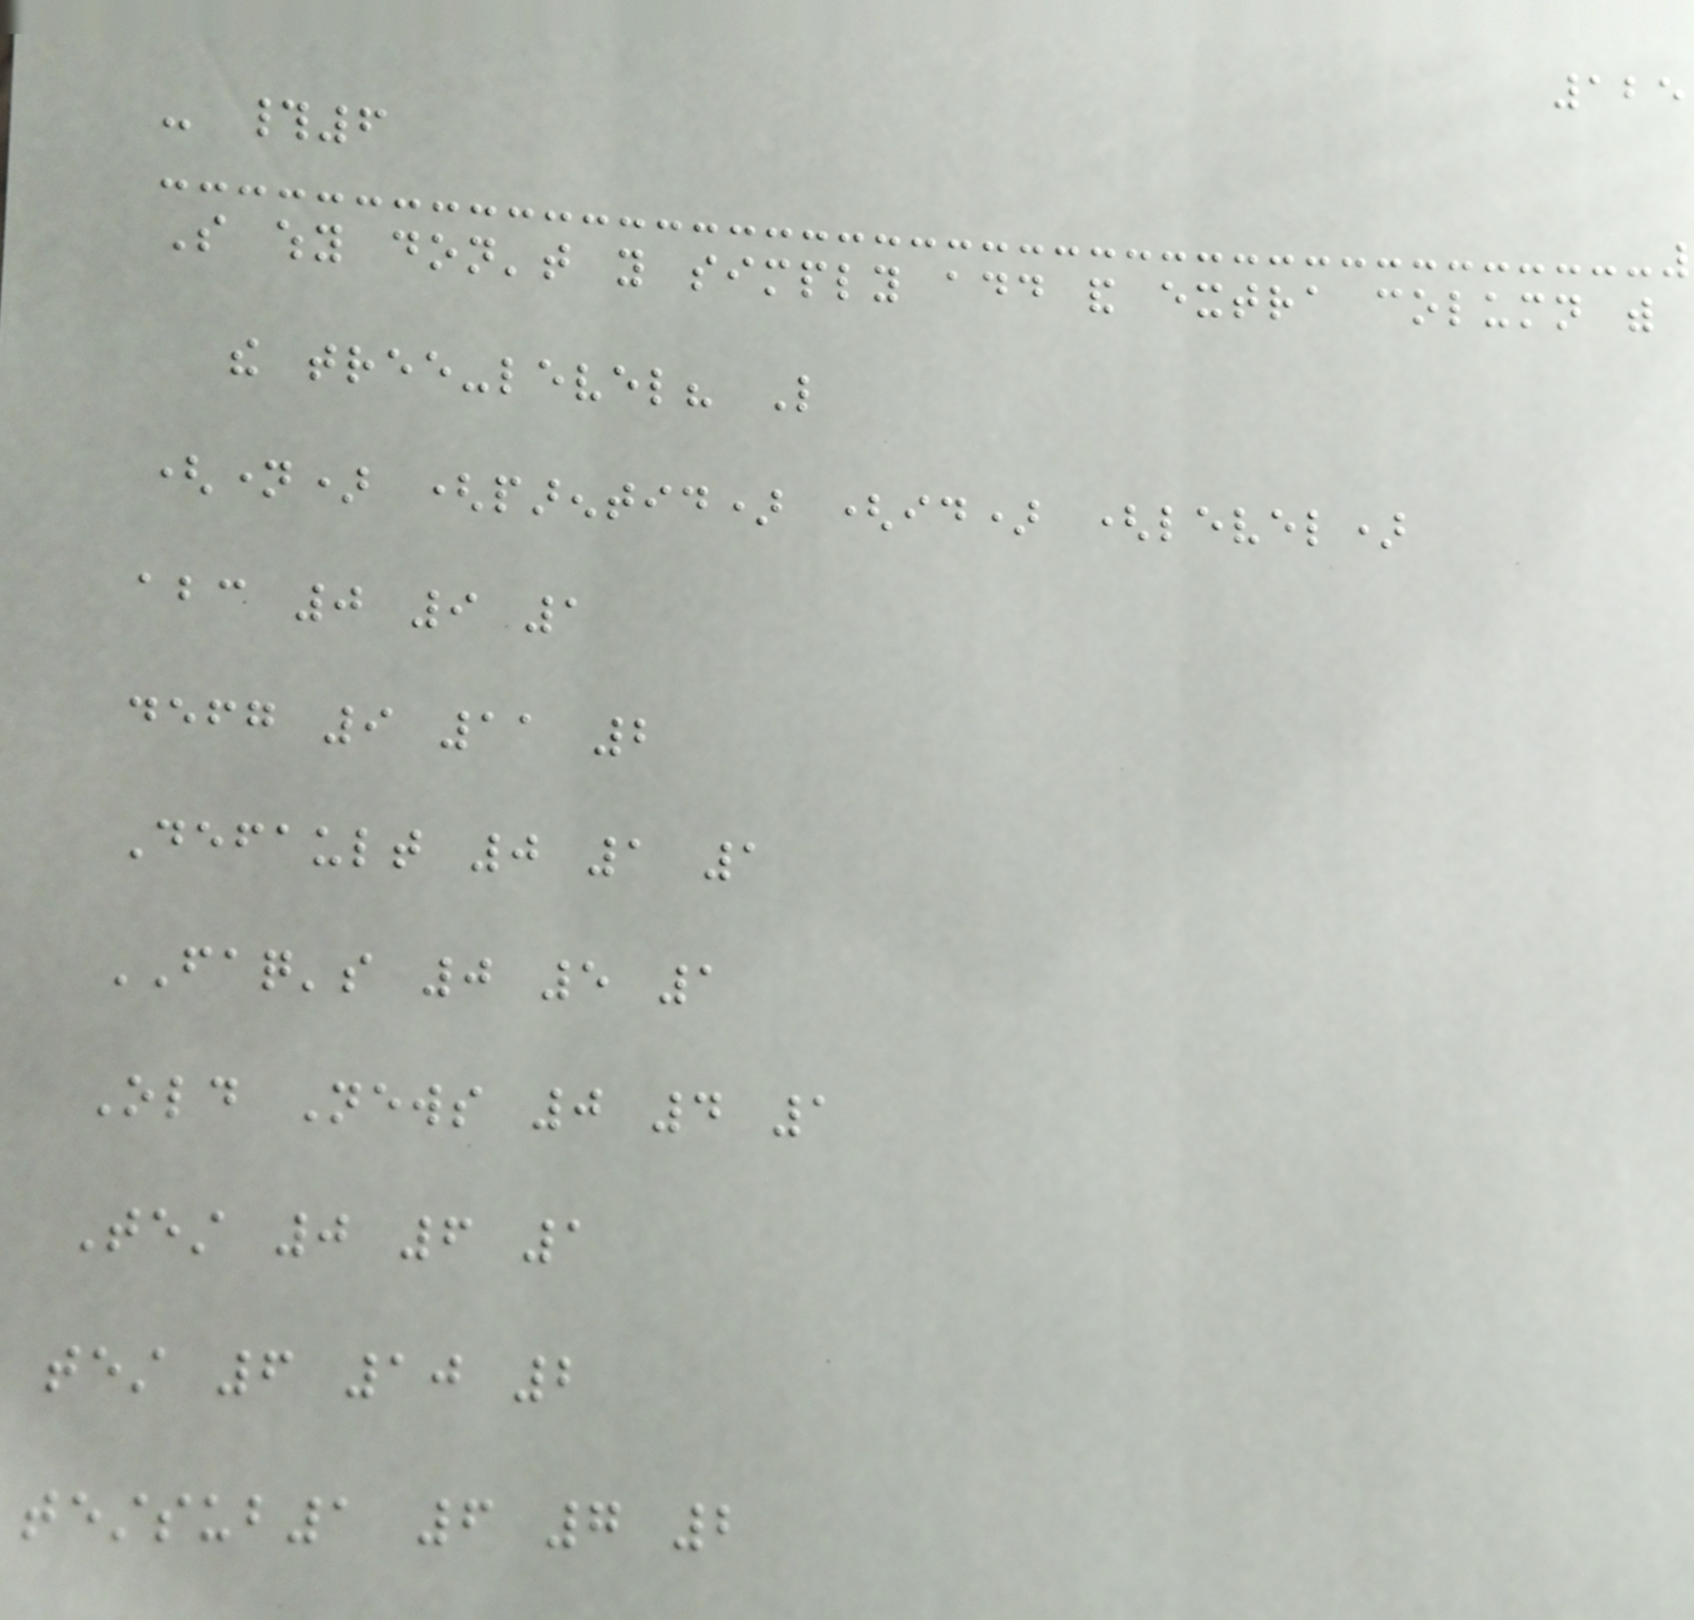125
- #6
So why don't you simply add and extra column with
the tree-level? Like
(name) (parentid) (id) (level)
abc 0 9 1
defg 9 11 2
Default 0 1 1
FAQ's 0 5 1
Old News 0 4 1
Test 0 6 1
test 6 10 2
testsub1 6 7 2
